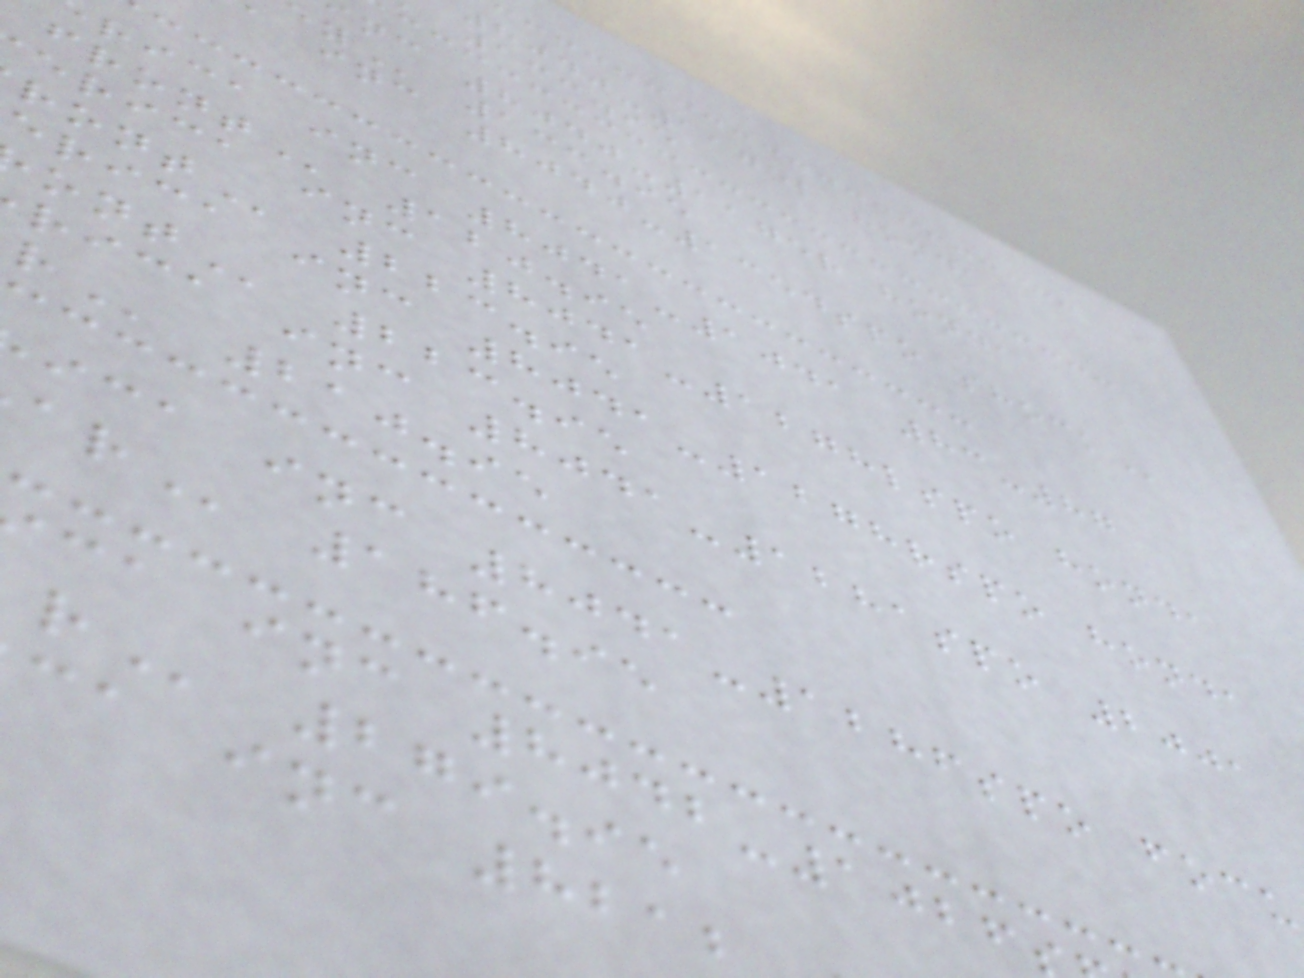8040-1175l honda
133.95
nc 8040-1175r honda
133.95
a inc 8040-1354spo
rica inc 8041-1041 83-87
120.95
erica inc 8041-1278lspo honda
223.95
erica inc 8041-1278rspo honda
223.95
rica inc 8041-1281spo 2001
210.95
ica inc 8041-1286spo
186.95
ca inc 8042-1026
279.95
ca inc 821
